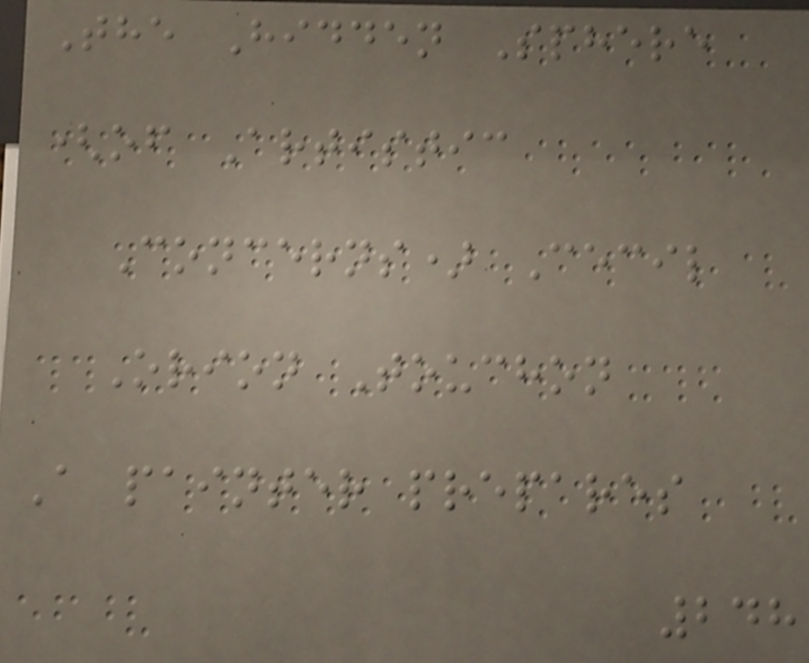The Hidden Sphere
(of Artistic
Concerns) Cecil
Orion Touchon
A painter prepares
248
